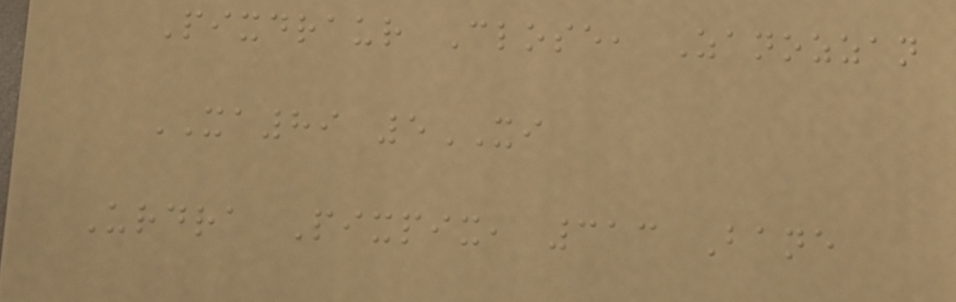Pixdraur Close, Zanozzan
XA89 5XI
Urdra Pixpix, 313 Bane
